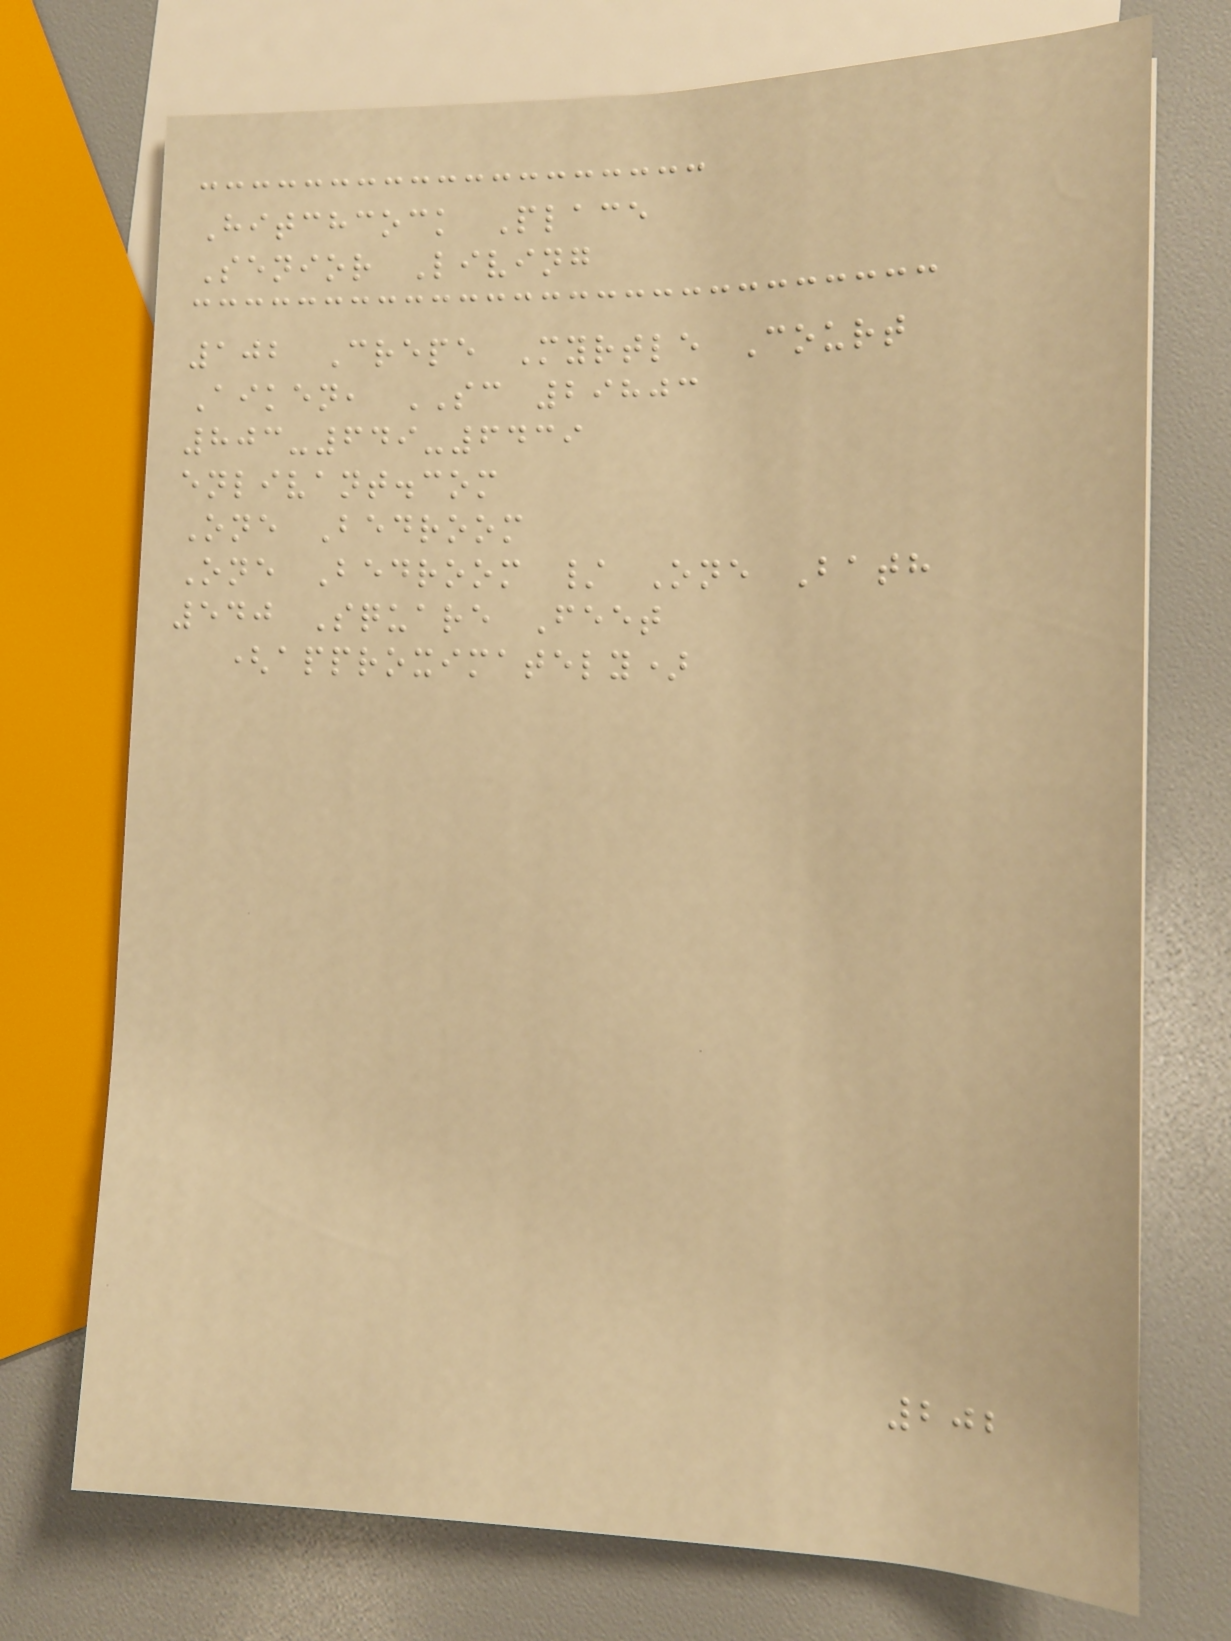Hitchcock Place
Senior Living
102 Crepe Myrtle Court
Aiken, SC 29803
803-649-6439
enlivant.com
One Bedroom
One Bedroom / One Bath
540 Square Feet
(approximately)
202
